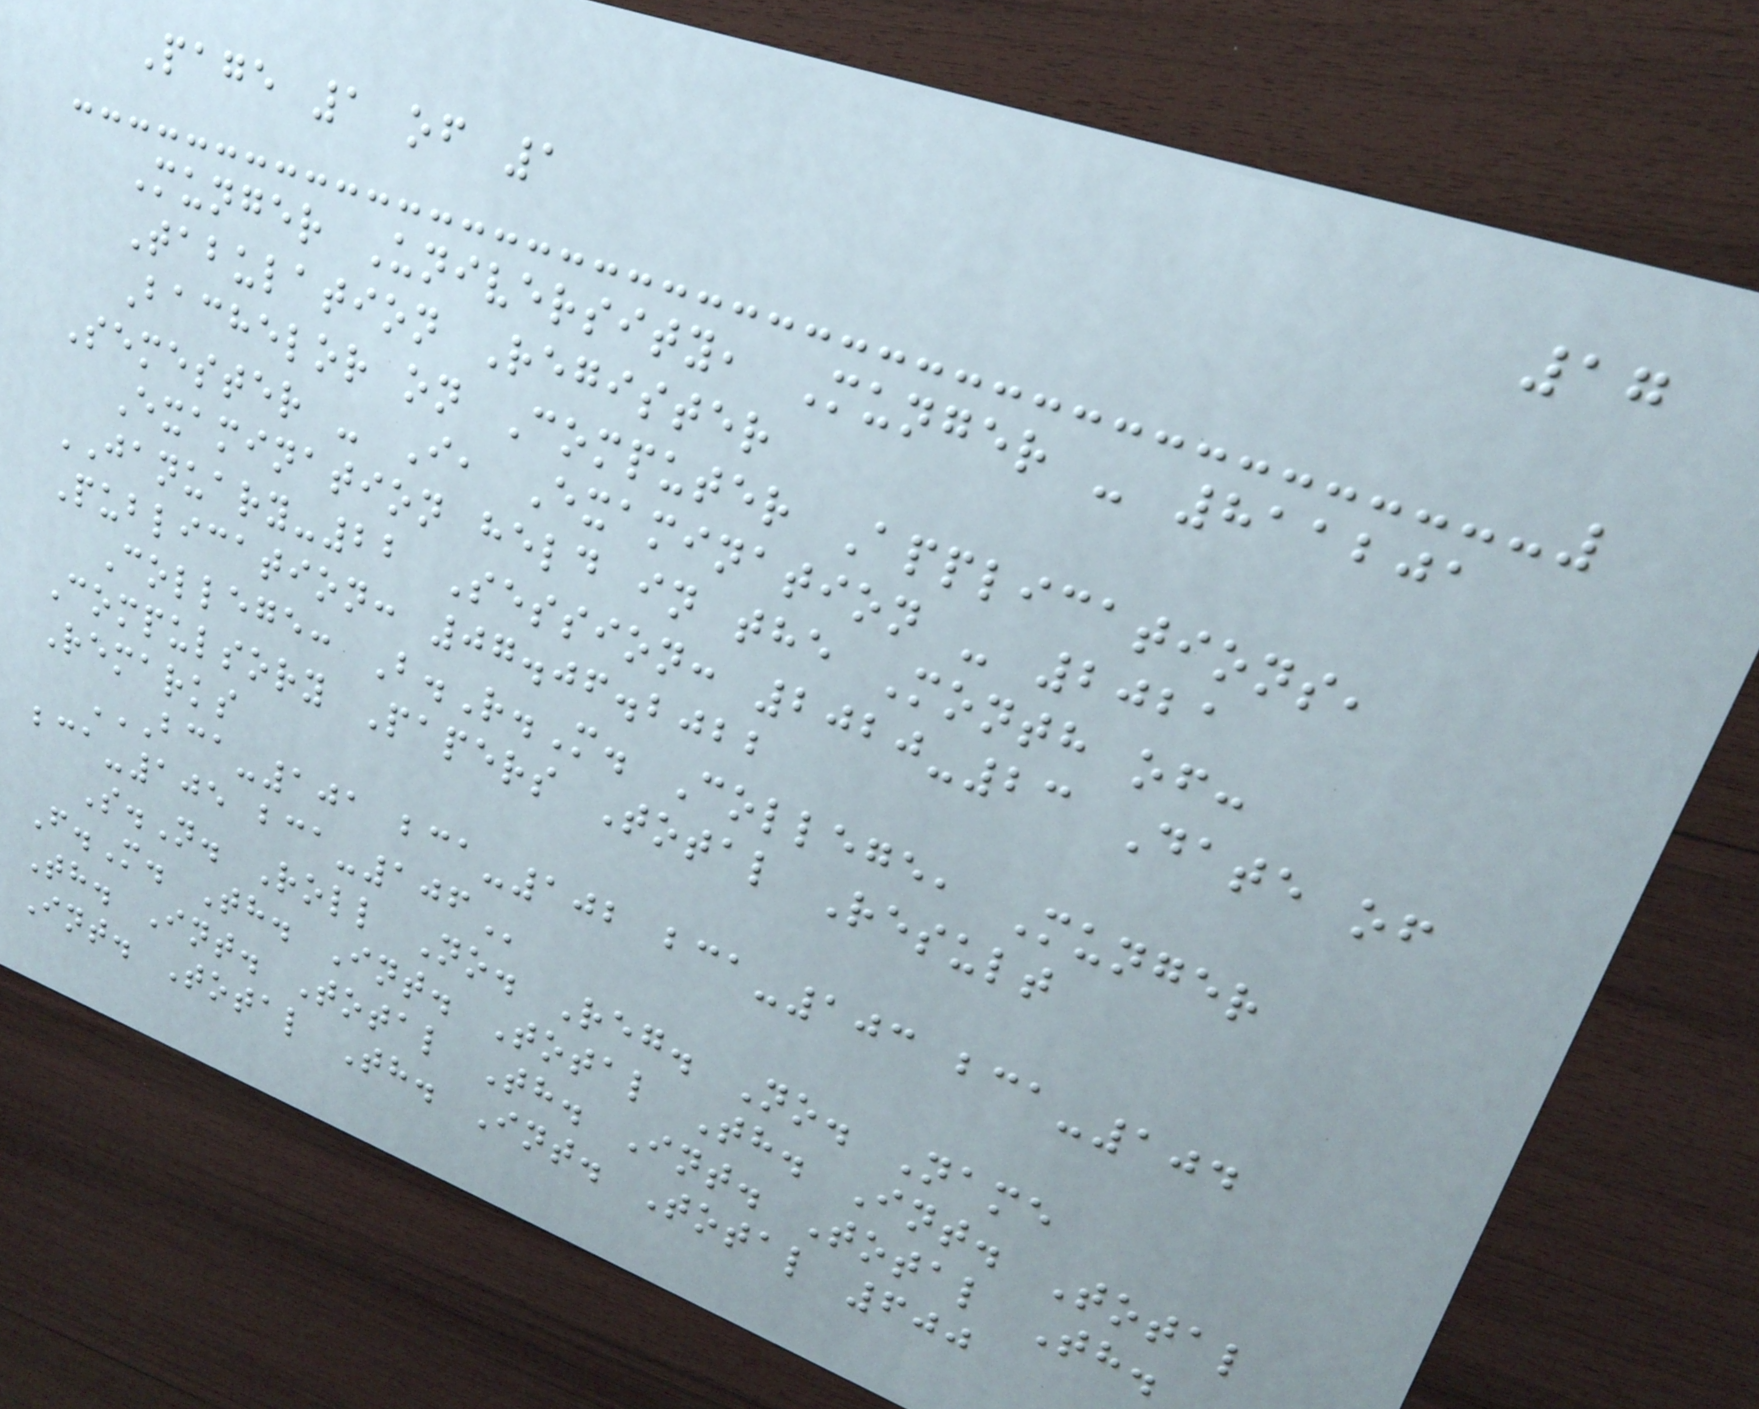17
Page 1 of 1
Munger University, Munger - 811201
Tabulation Register
Bachelor on Computer Applications,
Semester - I, Examination - 2021
Examination held in the Month of:
JANUARY-22 Session: 2020-23 Date of
Publication: 07.06.2022
College: B.R.M. College, Munger
Compulsory Papers Total Result
Remarks
BCA-101 BCA-102 BCA-103 BCA-104
BCA-105 BCA-106
S.N. Roll No. Reg. No. Name
F.M. Th. Int. Total Th. Int. Total
Th. Int. Total Th. Int. Total Th.
Int. Total Th. Int. Total 600
